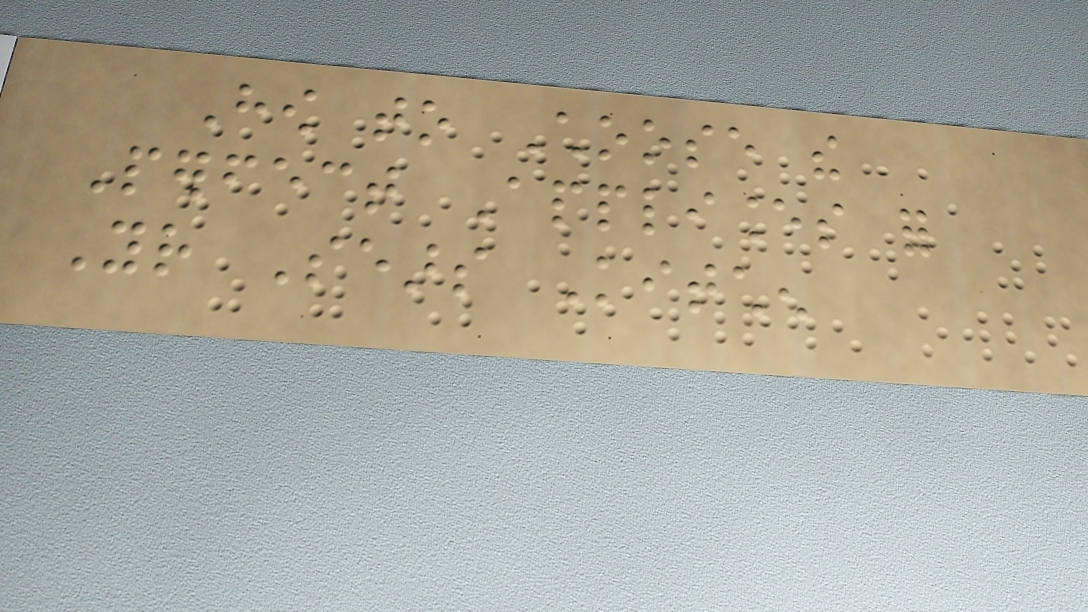How to Choose the
Perfect Appliances for
Your Sears Kitchen
